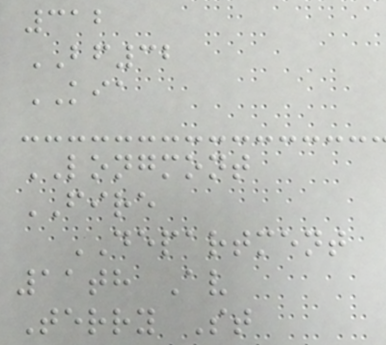312
BF32
KIA
LONGMONT
FIRE
DEPARTMENT
11th Av
Terry St
